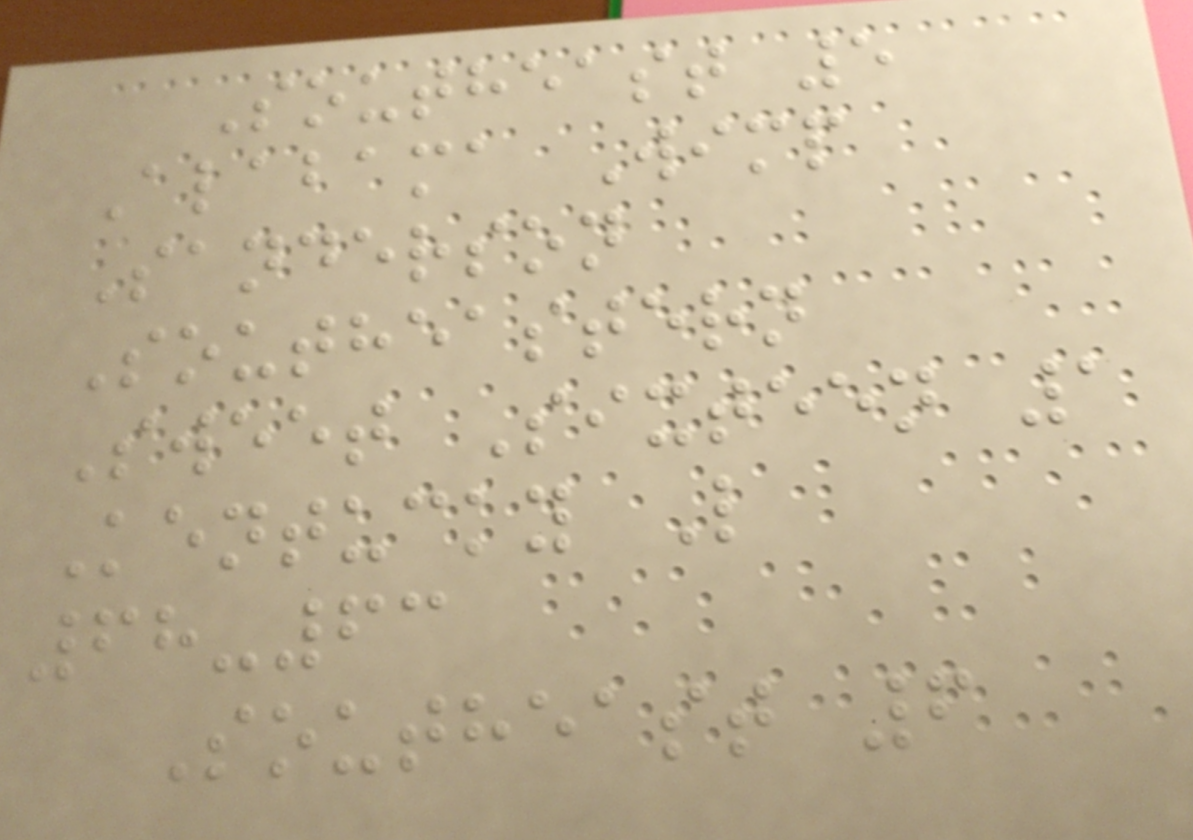Southeast 5
Alabama Wimp
Sanderson
Southeastern
Sweet Sixteen 1
Kentucky L
68-63
Southeast 6
